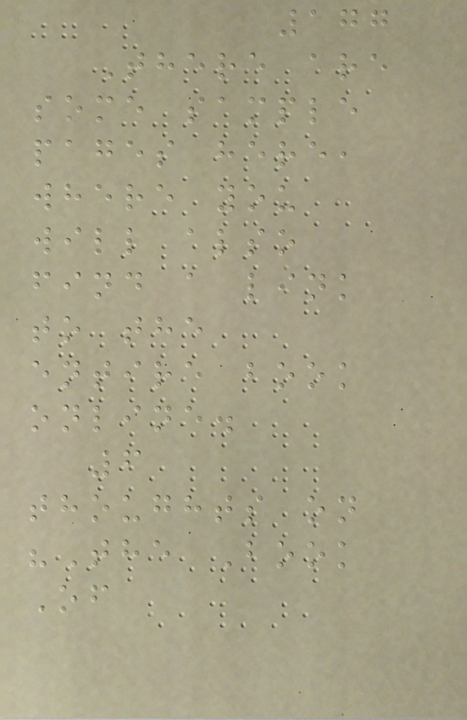177
There are
some sample
pages here,
where you
will also
find a link
to the
entire book
online.
6
thoughts on
"The Book
Of
